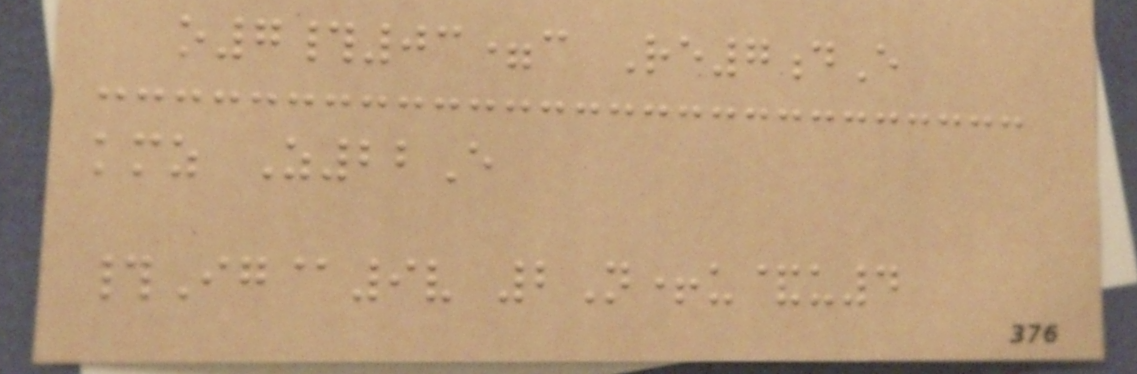o7#03=c Re7dE
kmz Z22E
#Ig@9v 2N+u&u4
